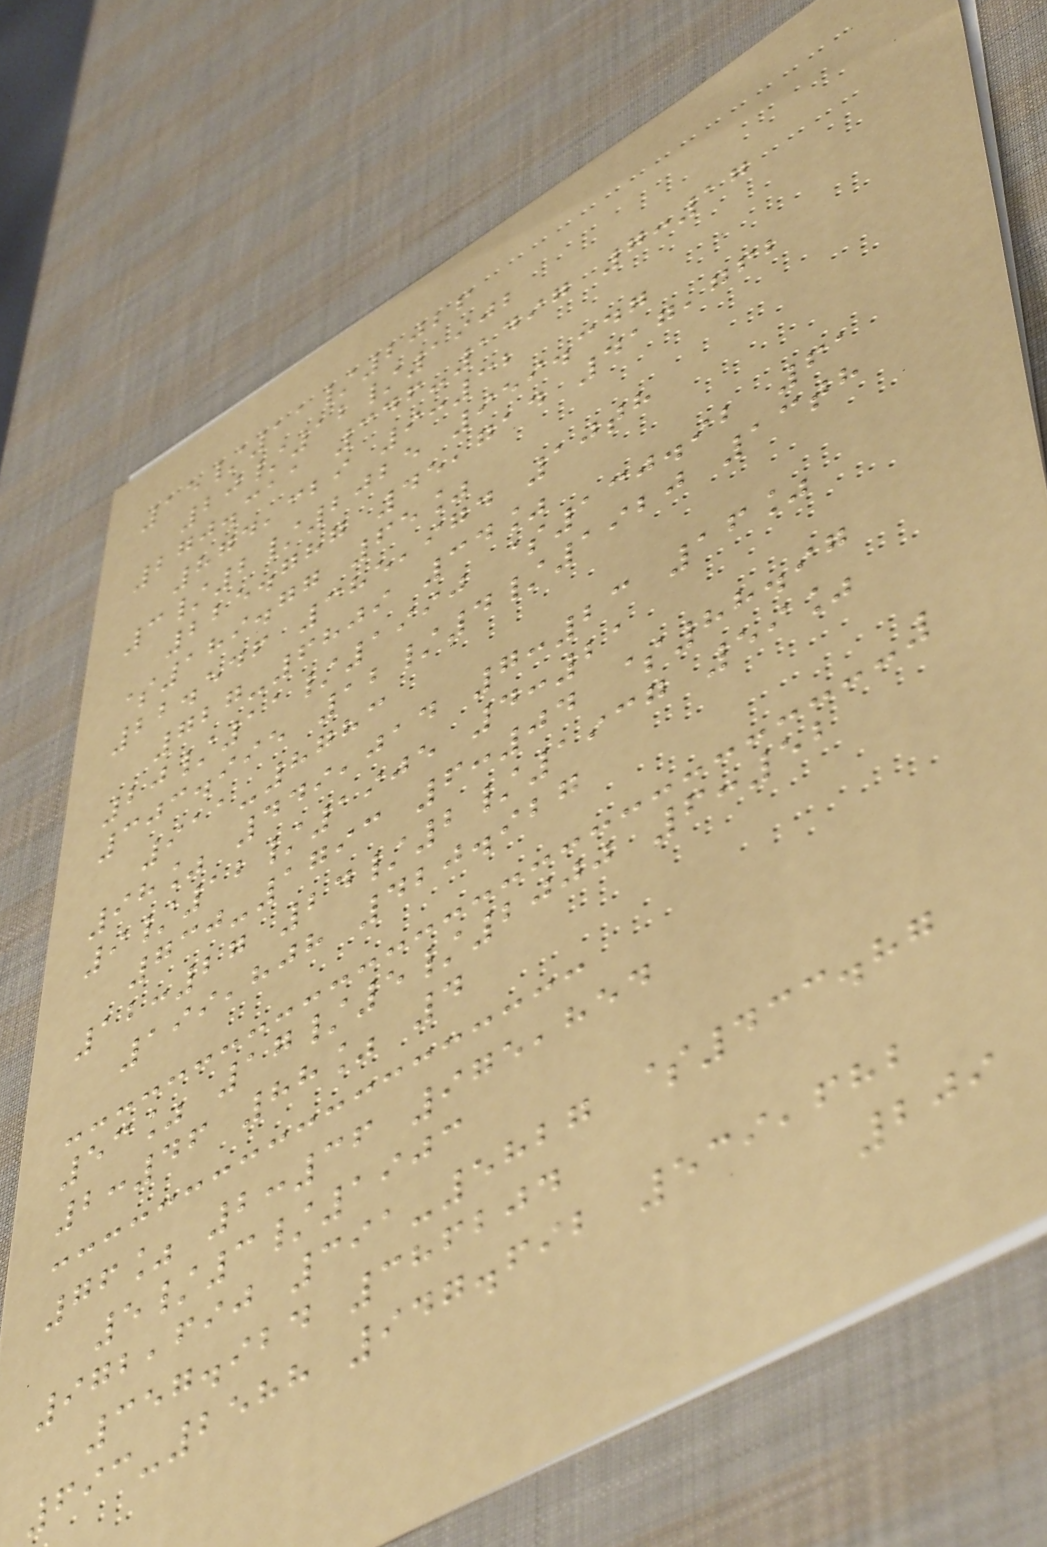15/11/2026
20/12/1902
270.311 346-1497 7:17
874,329 9:32
3/2/2025 959.347
225.787 45,714 417,762
$189.77 65%
22.546 385,974 10th
727-6809 34%
20/11/1990 $130.92 61
303.995 12/4/1920 13th
911-8783
98% 449,014 7:23 16%
9/12/1905 4:21
730-1793 6:04 $88.97
12:27 24/2/1937 59%
199,808 420.927
53% 17/5/2000 6:52
2:46 88% 4
76% 2:36 975,854
5/3/1903
972,690 391-5827 $433.87
357.924 386204
693-2588 947.692 539,682
209
